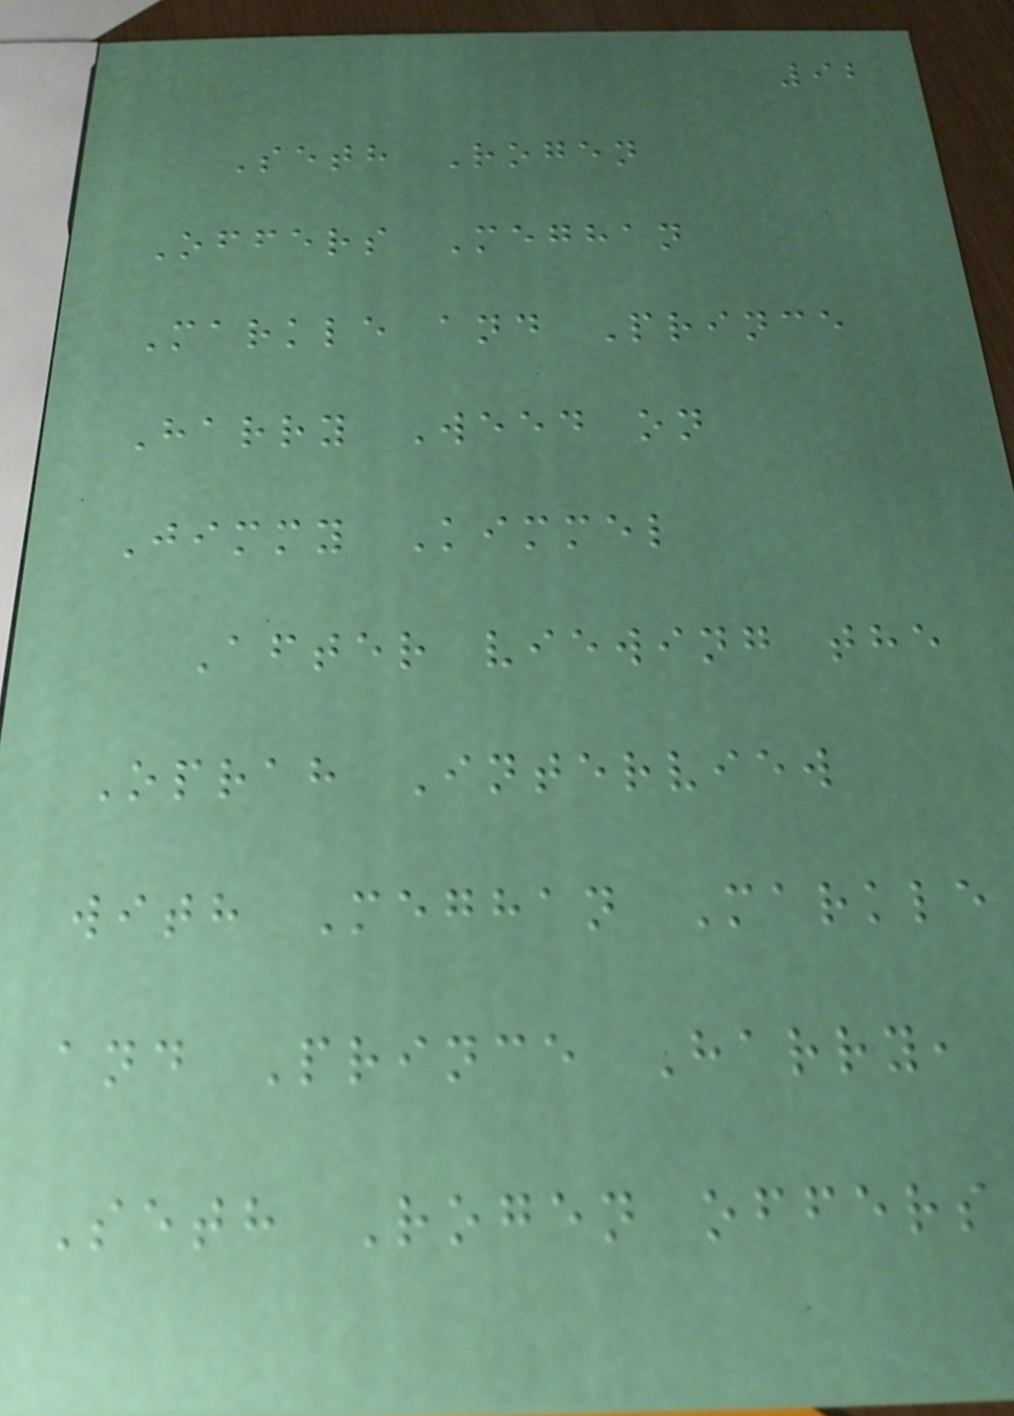92
Seth Rogen
Offers Meghan
Markle and Prince
Harry Weed on
Jimmy Kimmel
After viewing the
Oprah Interview
with Meghan Markle
and Prince Harry,
Seth Rogen offers
